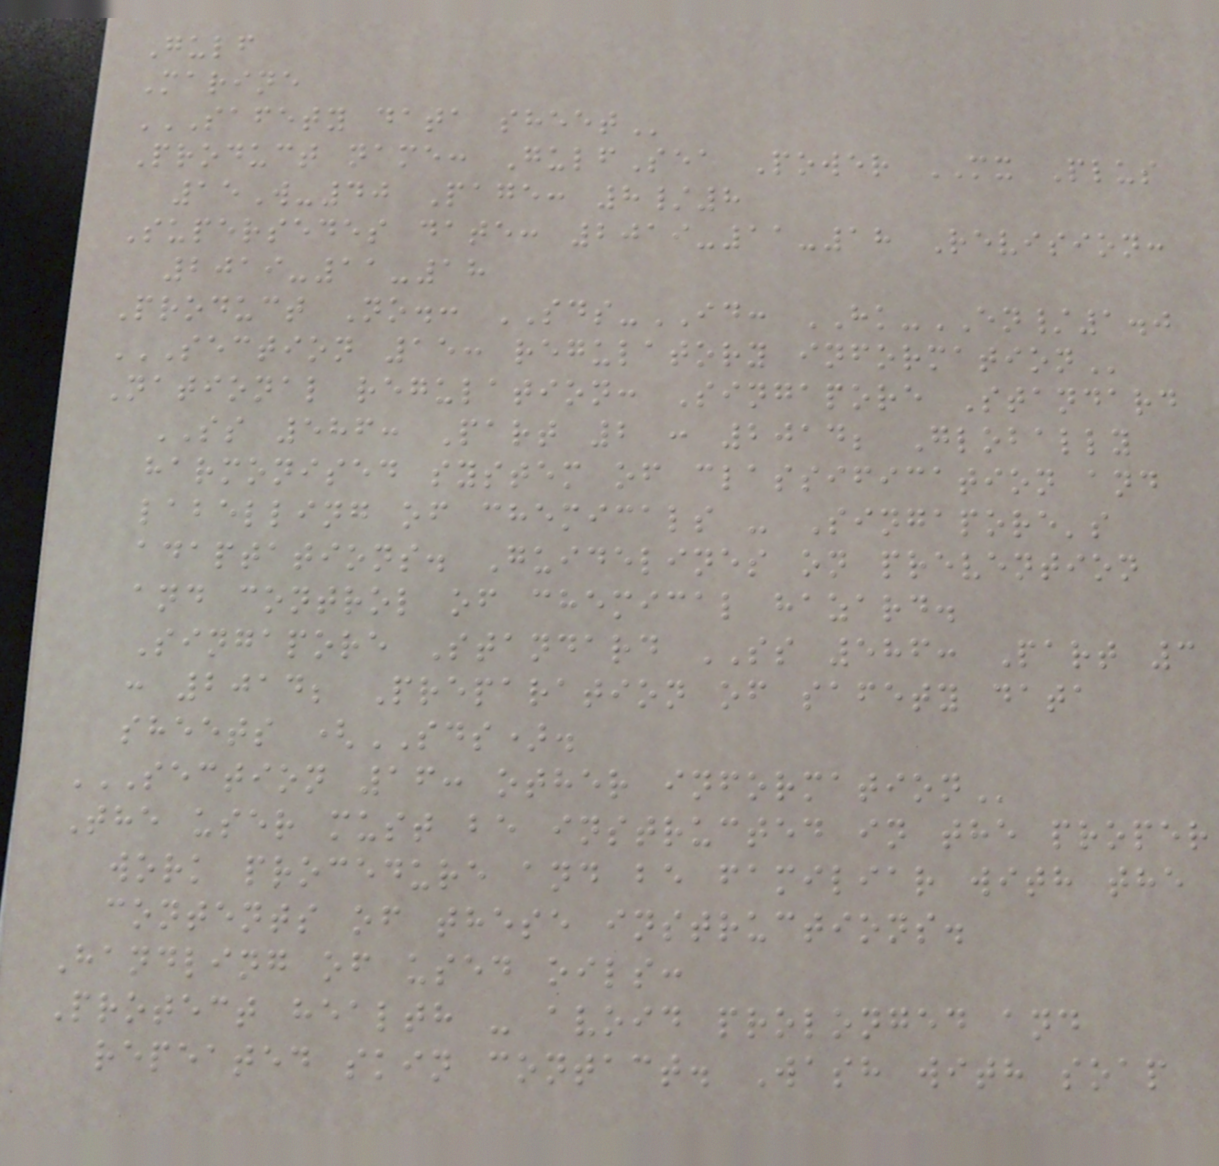Gulf
Marine
SAFETY DATA SHEET
Product name: GulfSea Power MX Plus
15W-40 Page: 8/8
Supersedes date: 2019-11-18 Revision:
2019-11-18
Product No.: SDS-ID: HK-EN/1.0
SECTION 15: REGULATORY INFORMATION
National regulation: Singapore Standard
SS 586: Part 2 : 2014; Globally
harmonised system of classification and
labelling of chemicals - Singapore's
adaptations. Guidelines on prevention
and control of chemical hazard.
Singapore Standard SS 586: Part 3
: 2014; Preparation of safety data
sheets (SDS).
SECTION 16: OTHER INFORMATION
The user must be instructed in the proper
work procedure and be familiar with the
contents of these instructions.
Handling of used oils:
Protect health - avoid prolonged and
repeated skin contact. Wash with soap
